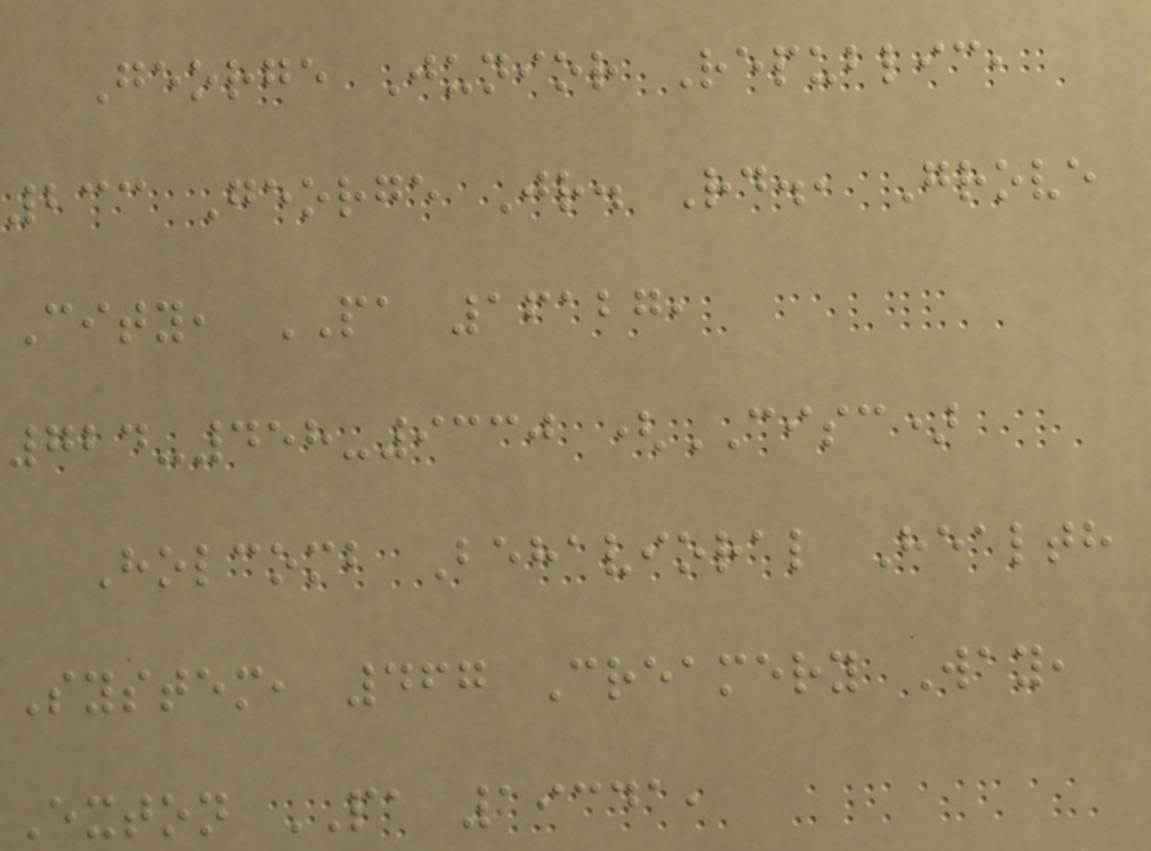George Junior Republic,
233 George Jr. Rd., Grove
City, PA 16127,
724-458-9330 (CISC)
Holcomb Behavioral Health
System, 467 Creamery Way,
Exton PA 19341,
